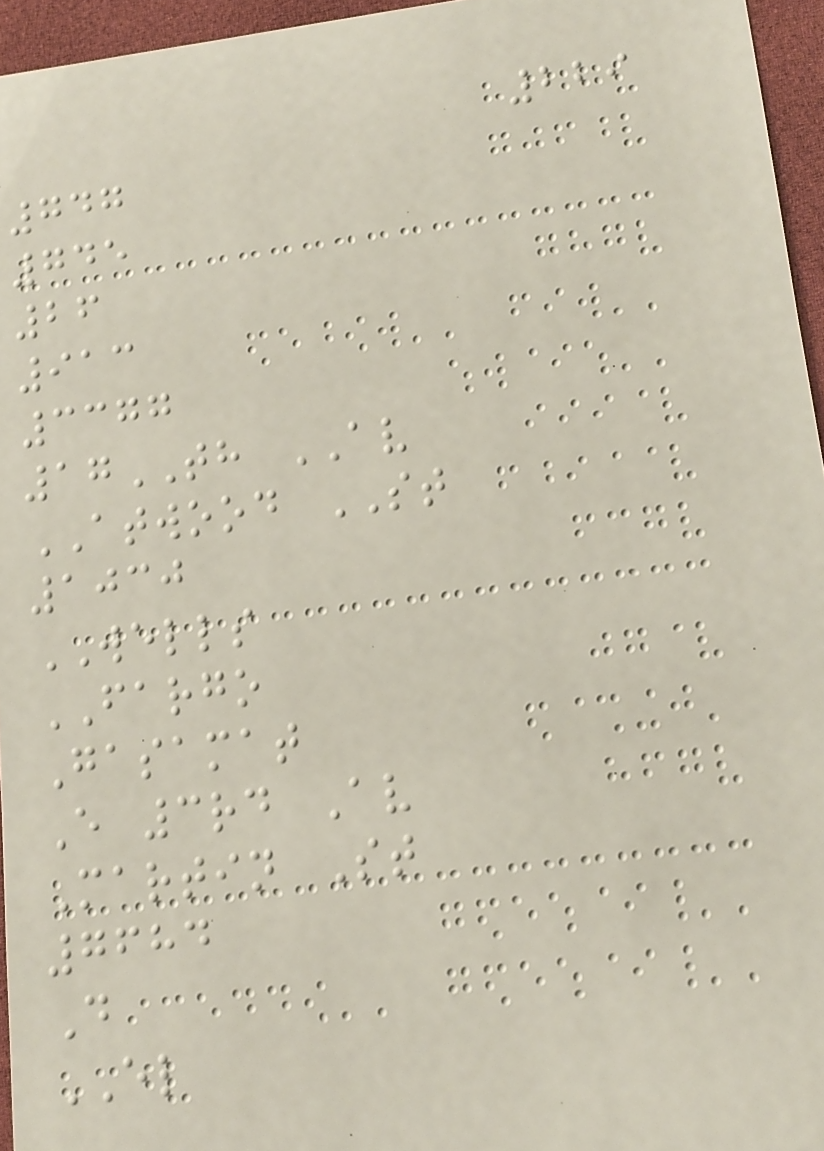229
747
745
26
913
3377
17TH AV
ATWOOD ST
1030
WELLS
FARGO
Gasamat
E 3rd Av
Martin St
7684
D
EL
